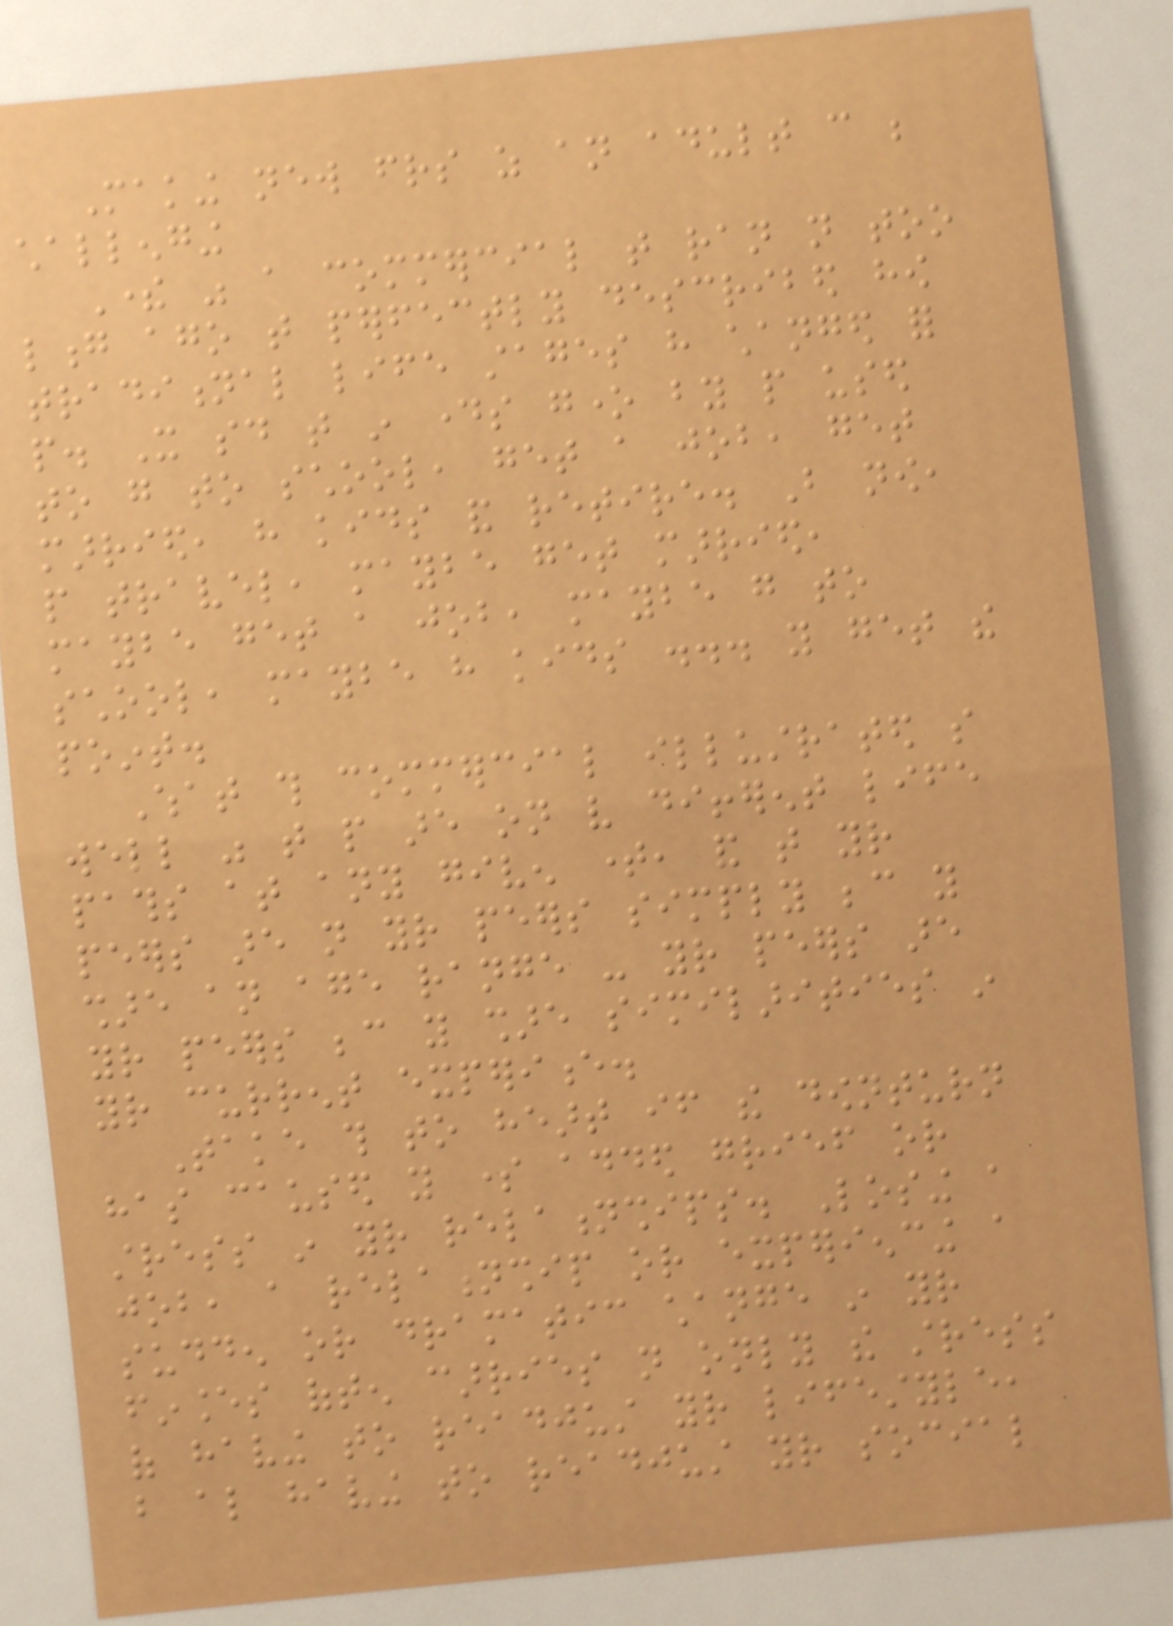Making new friends as an adult can be
challenging
There was a commercial that ran not too
long ago that perfectly described how
traditional life stages have changed for
people. It said that in days gone by people used
to go to school, get a job, get
married, have kids and retire. But now,
people travel, maybe get married,
maybe get a job, maybe go to
school, maybe have kids ... you get the
point.
What this commercial illustrated so
well was that people are on very different life
paths at any given time, and that your
peers are not your peers simply because you
share an age range - your peers are
your peers because you share similarities in
your current experience.
Take this to heart if the downturn
has caused you some added grief or
stress in your relationships. Losing a
job, a relationship or experiencing a
sudden or dramatic change in your
finances often carries not only the stress
of having to readjust your lifestyle,
but also having to readjust your social
